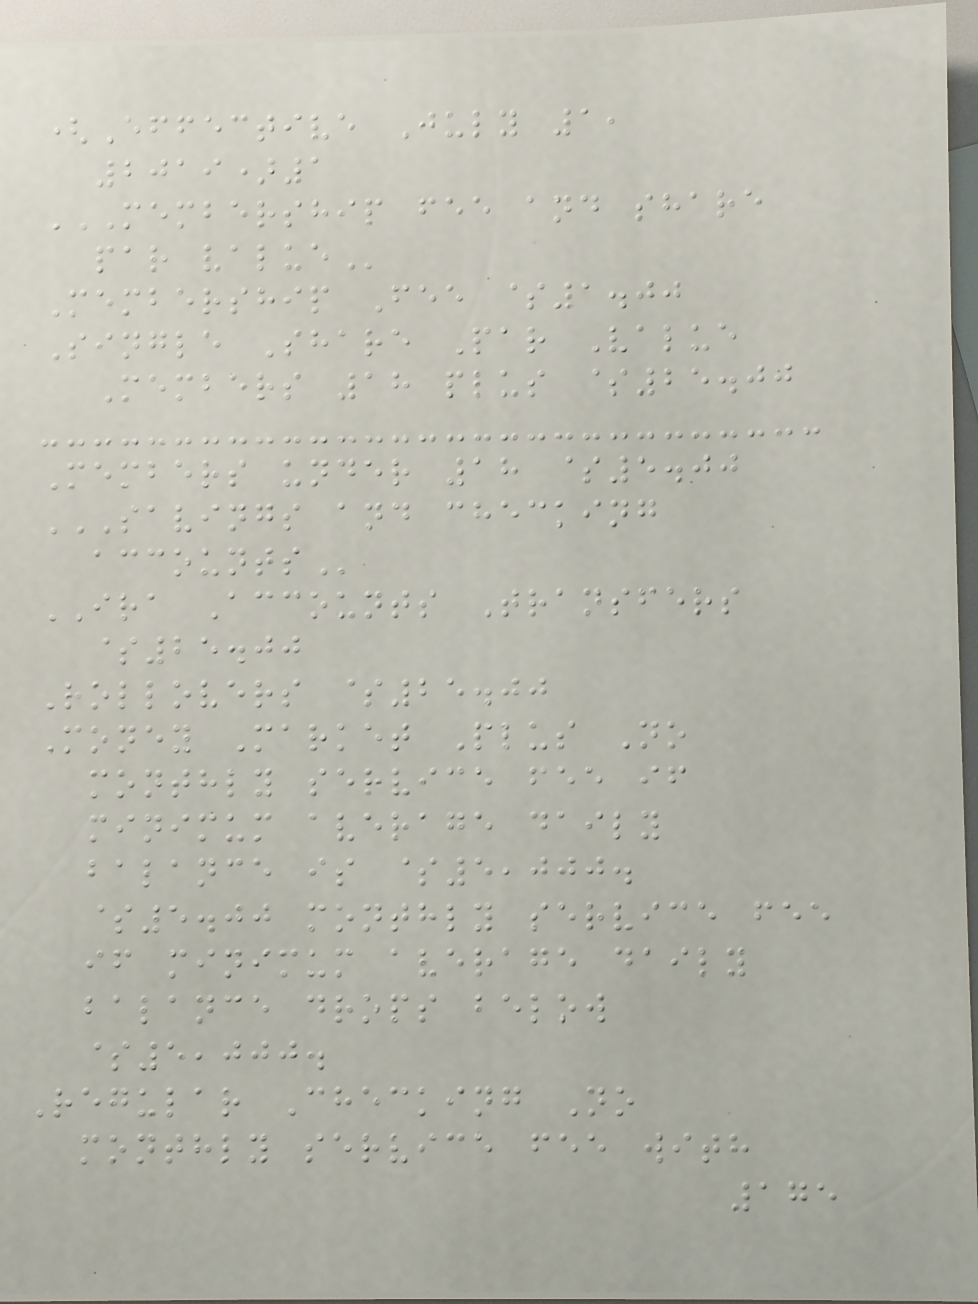(Effective July 1,
2019)1
MEMBERSHIP FEE AND SHARE
PAR VALUE
Membership Fee $1.00
Single Share Par Value
Members 18 plus $25.00
Members under 18 $5.00
SAVINGS AND CHECKING
ACCOUNTS
IRA Accounts Transfers
$25.00
Rollovers $25.00
Money Market Plus No
monthly service fee if
minimum average daily
balance is $5,000.
$5.00 monthly service fee
if minimum average daily
balance drops below
$5,000.
Regular Checking No
monthly service fee with
175
